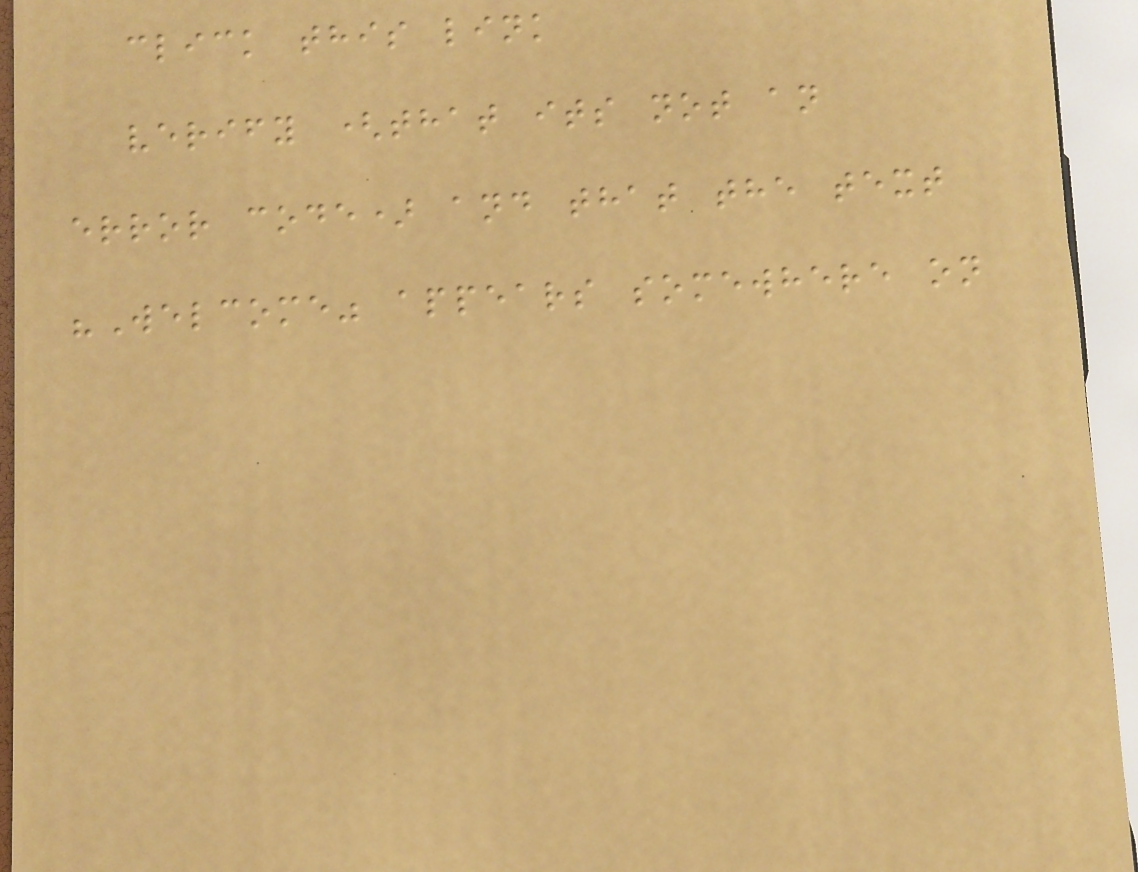click this link
verify (that its not an
error code) and that the text
"Welcome" appears somewhere on
